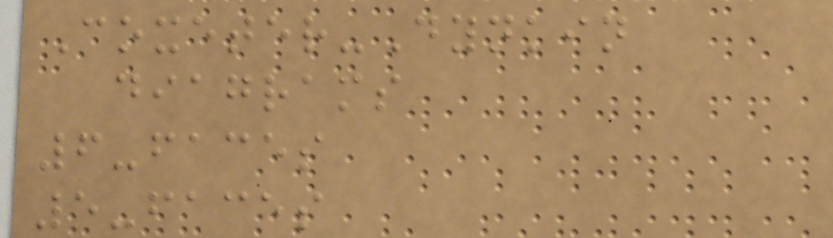Coxeter-Dynkin
diagrams
6-faces
5-faces
